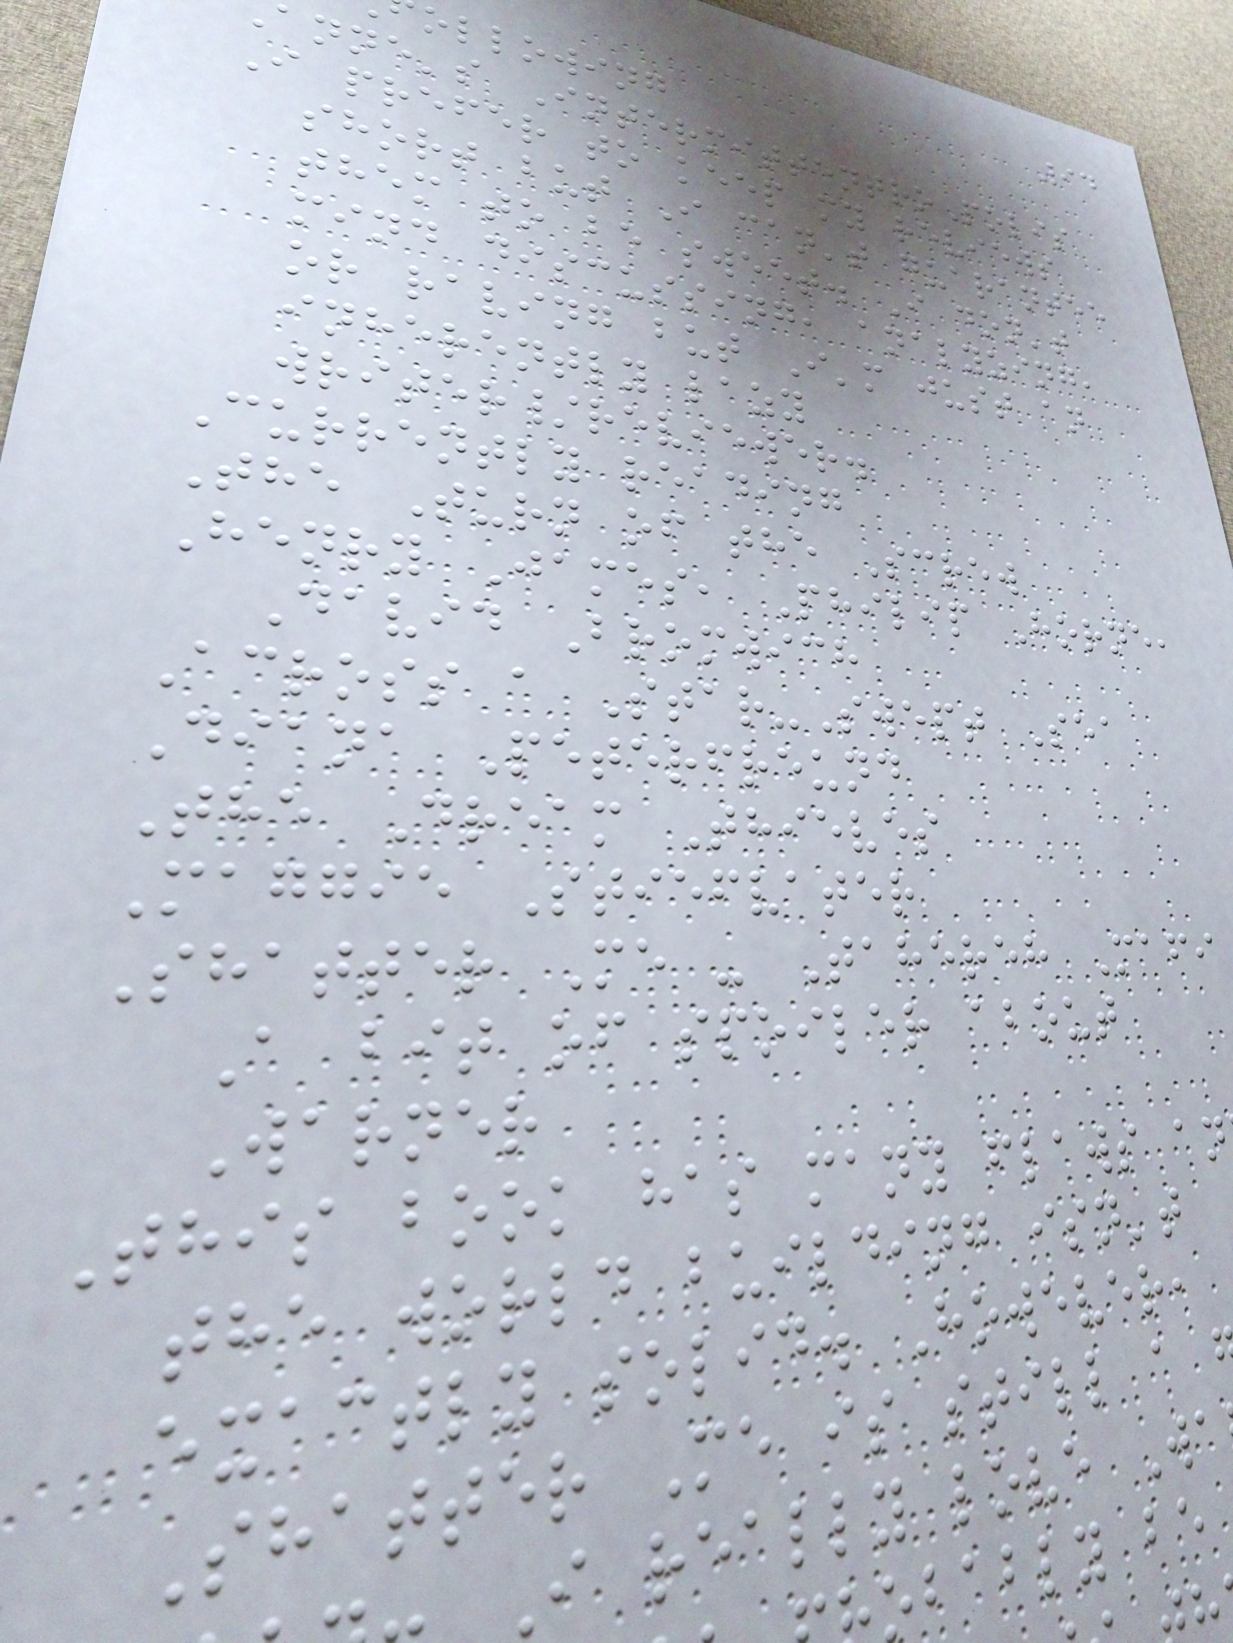94
ollowing
anne's IntermittentroPolis
I prefer to keep my reviews
short but I can't guarantee
them to be sweet. I don't
mind discussing, analyzing,
or raving but I'm just an
inherently lazy
writer/reviewer.
Currently reading
The Turn of the Screw
Henry James, Philip Horne,
David Bromwich
Across a Star-Swept Sea
Diana Peterfreund
The Dream Thieves
Maggie Stiefvater
Shatter Me - Tahereh Mafi
A bit of spoiler about
Warner
This book has many flaws an
the world building isn't
exactly solid. However,
Shatter Me is still a
I really love Wa
obably be
